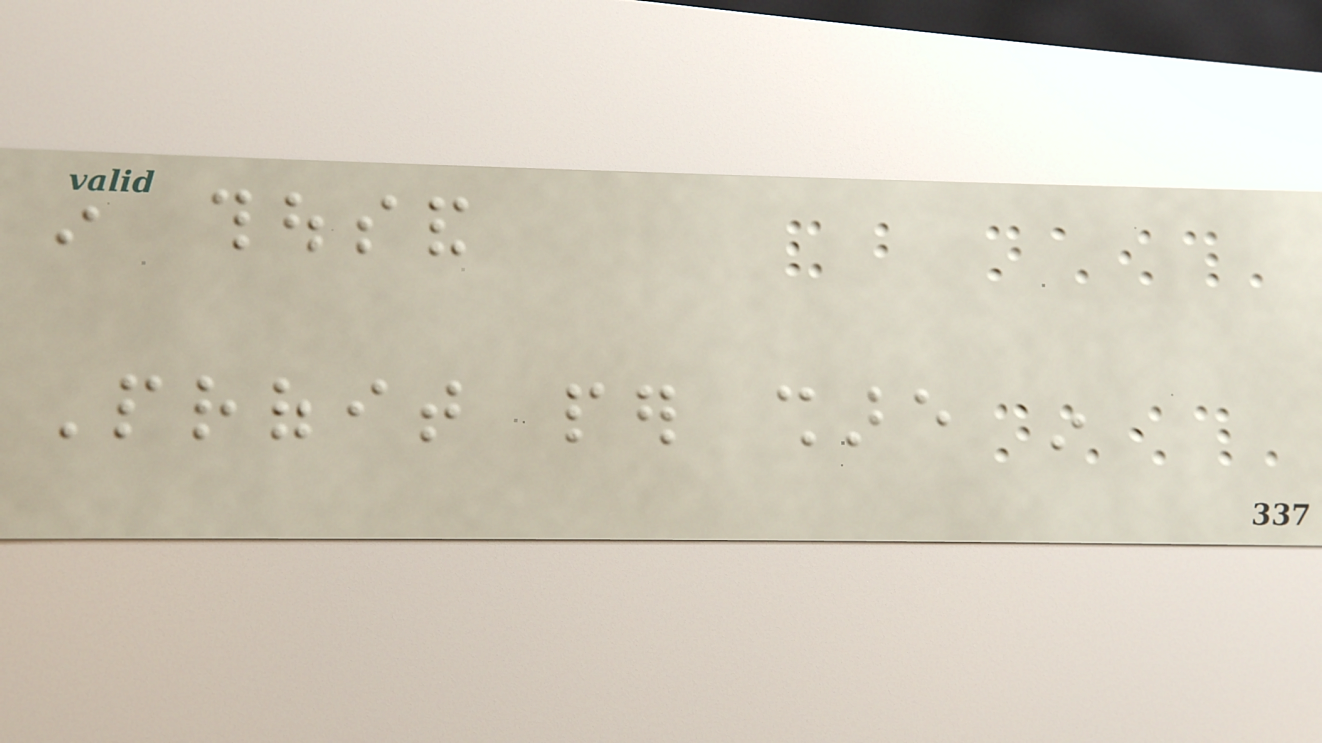in thousand
Profit per share in
